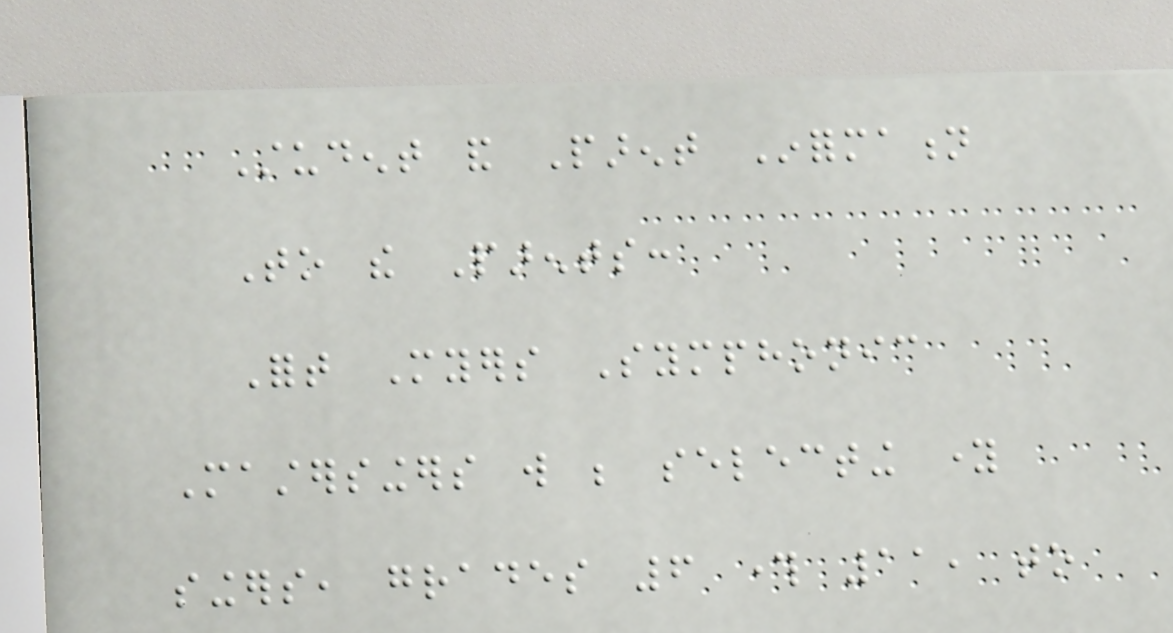Student and Parent Information
To the Parents:
Fort Myers Symphonic
Mastersingers will be selecting young
singers, grades 6 through 11, to
